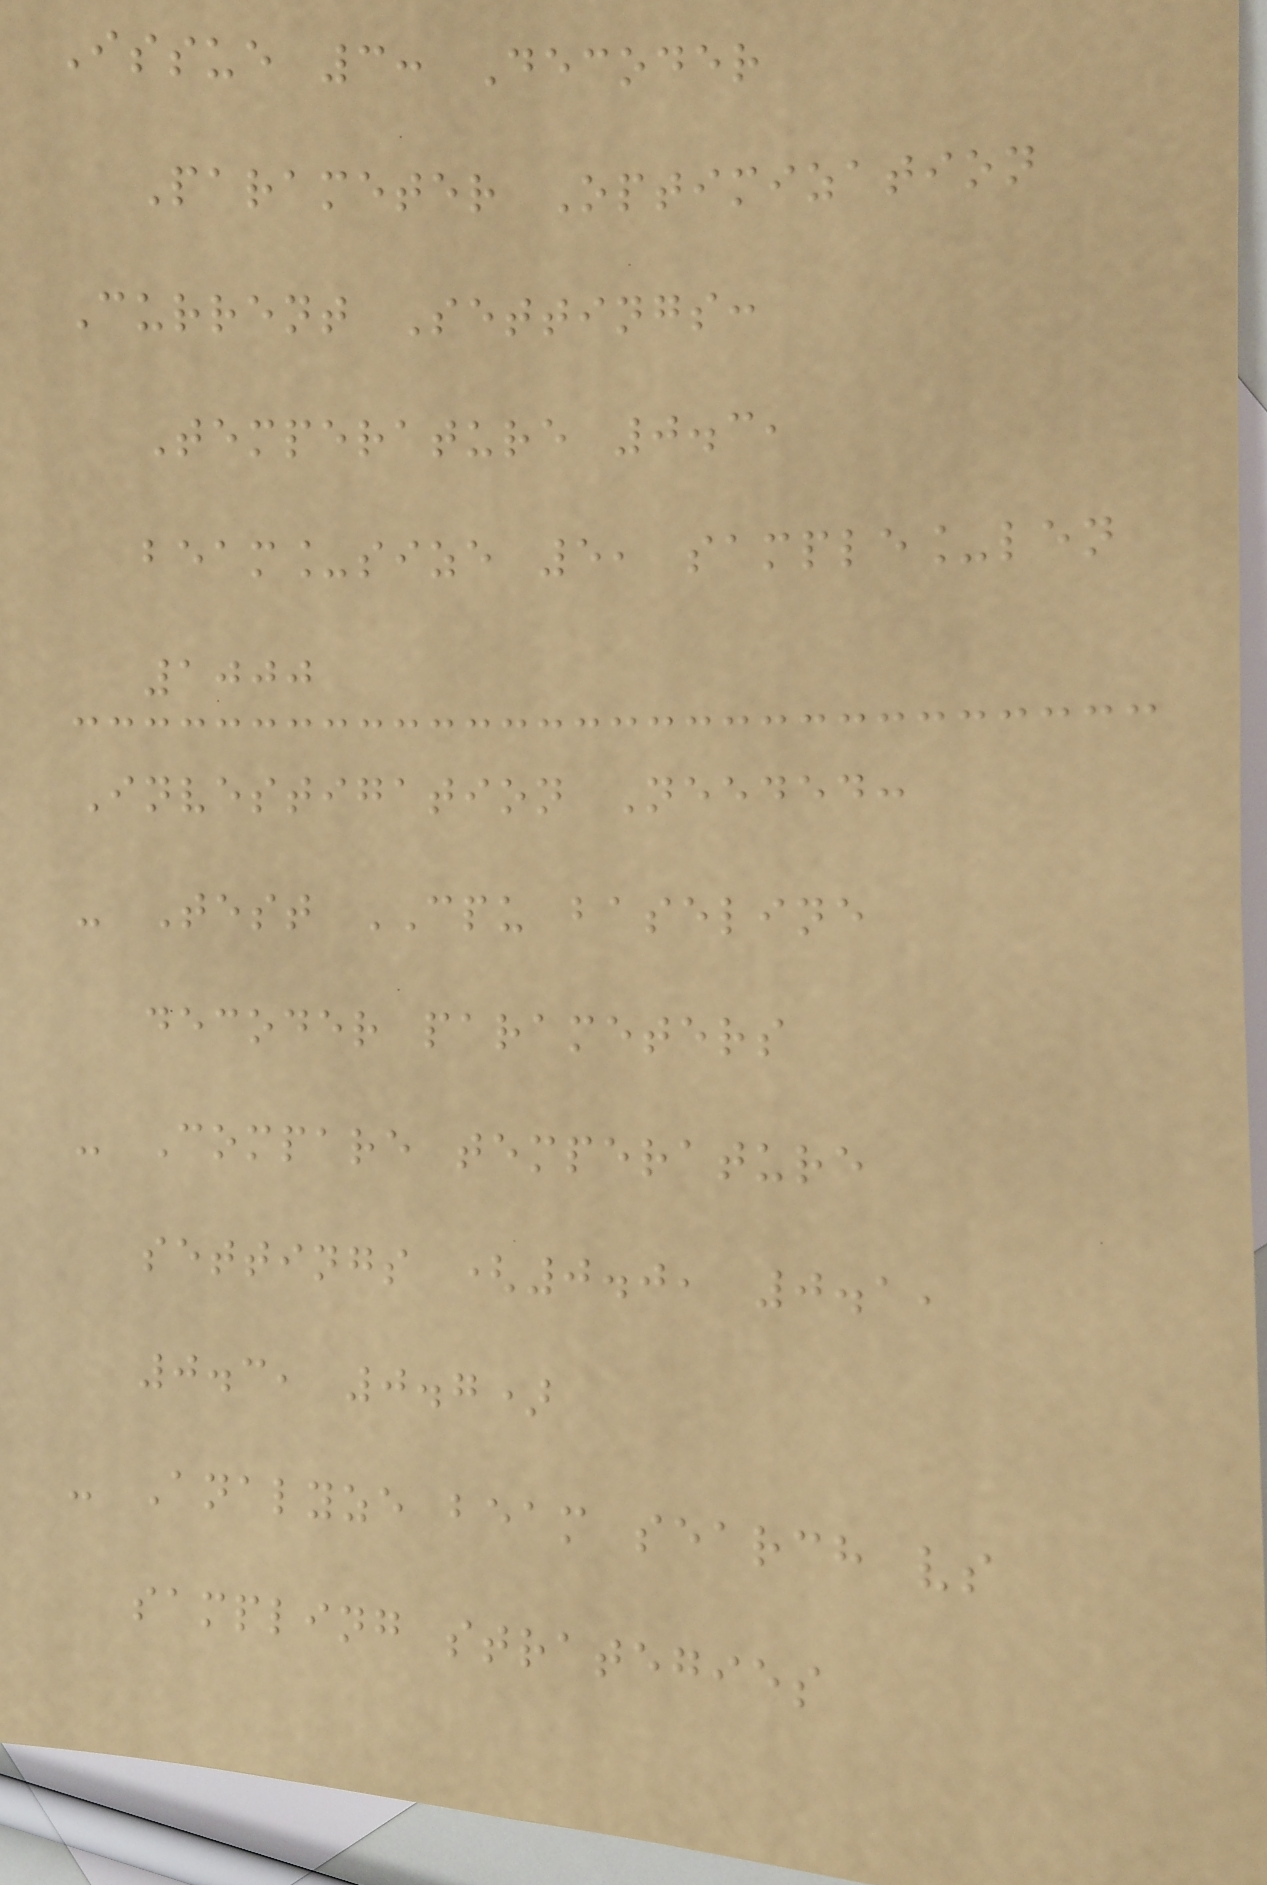Issue 3: Decoder
Parameter Optimization
Current Settings:
Temperature 0.3,
beam_size 5, sample_len
1000
Investigation Needed:
- Test CPU baseline
decoder parameters
- Compare temperature
settings (0.0, 0.1,
0.3, 0.7)
- Analyze beam search vs
sampling strategies
